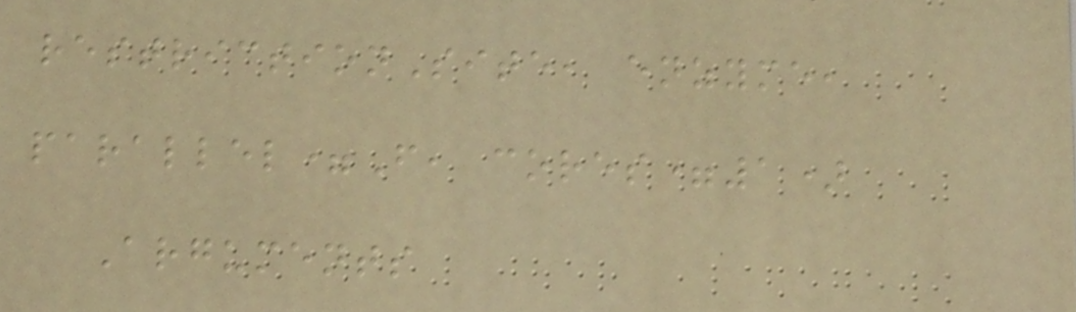restrictionSite, enzyme,
parallel=F, cores=1)
Arguments
